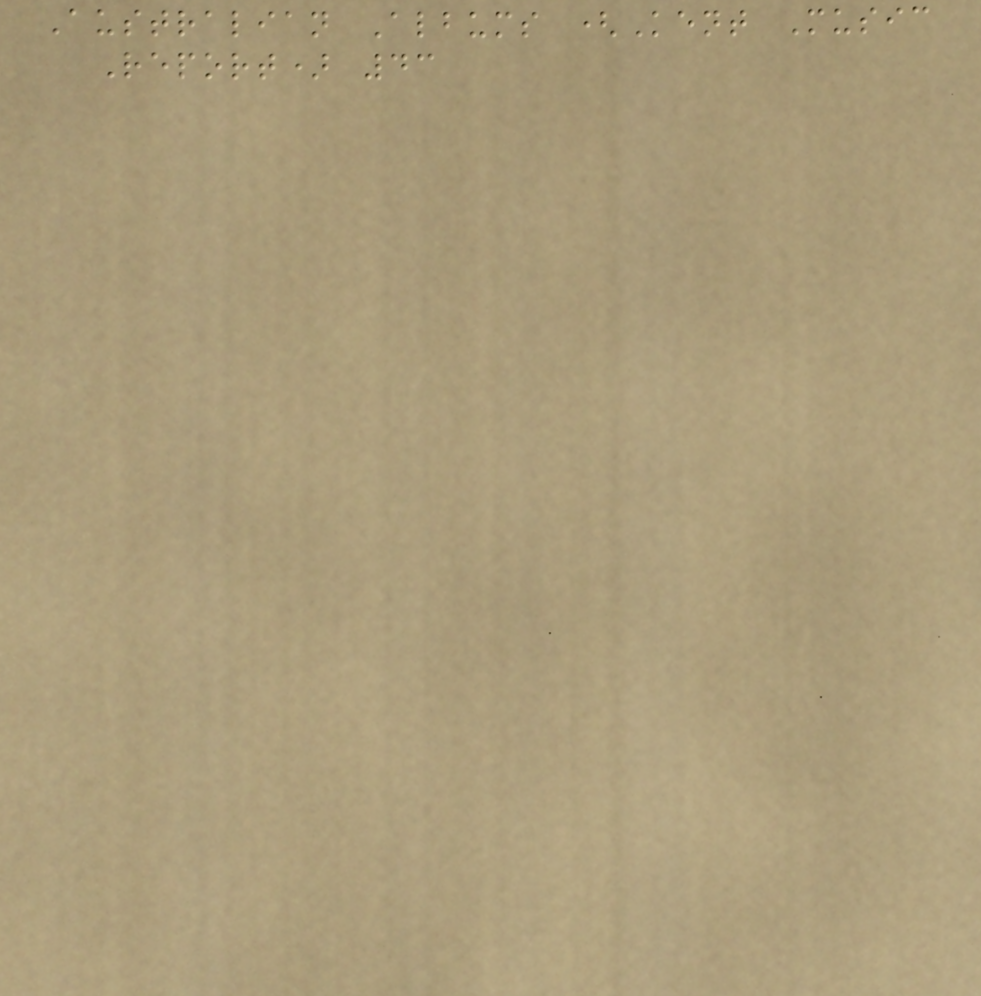Australian Albums (Kent Music
Report) 43
